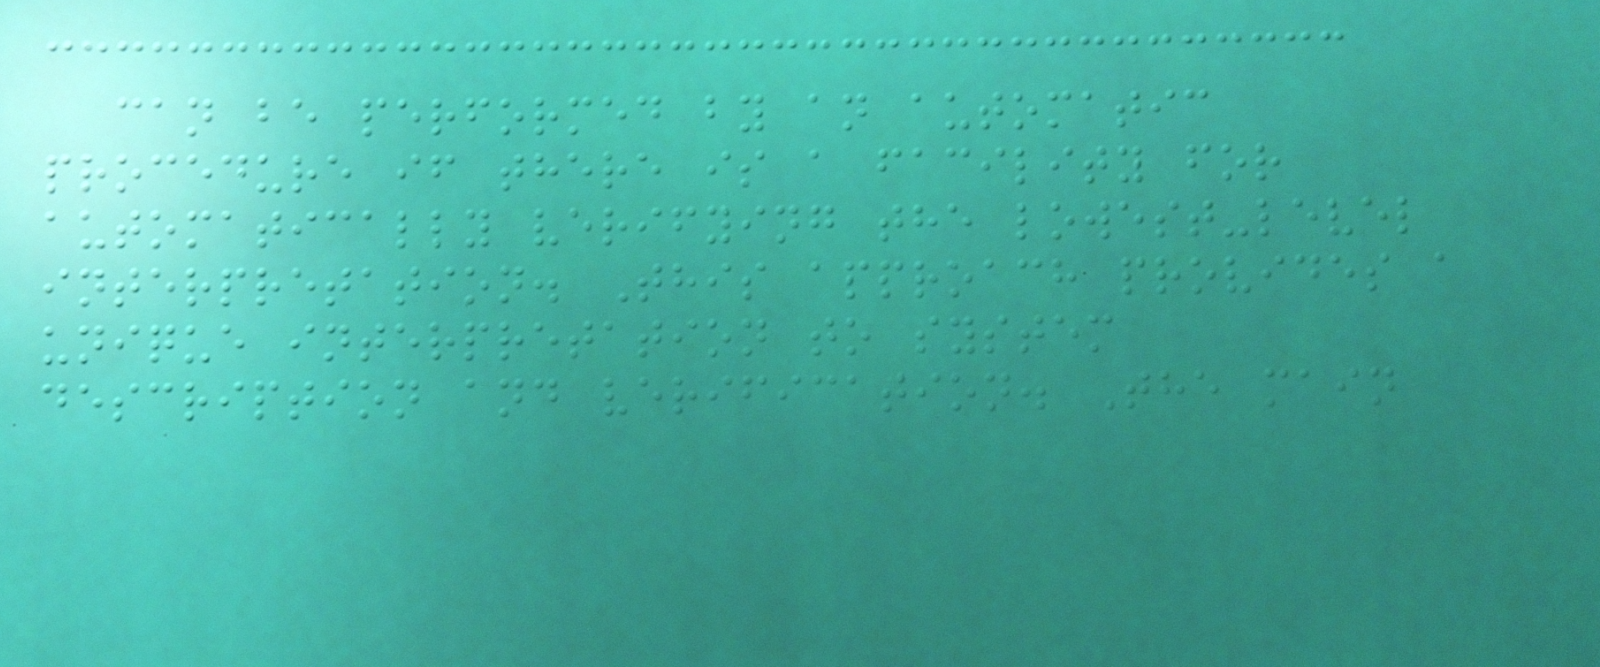can be performed by an automatic
procedure if there is a facility for
automatically verifying the lowest-level
interpretation. This approach provides a
unique interpretation to system
description and verification. The main
